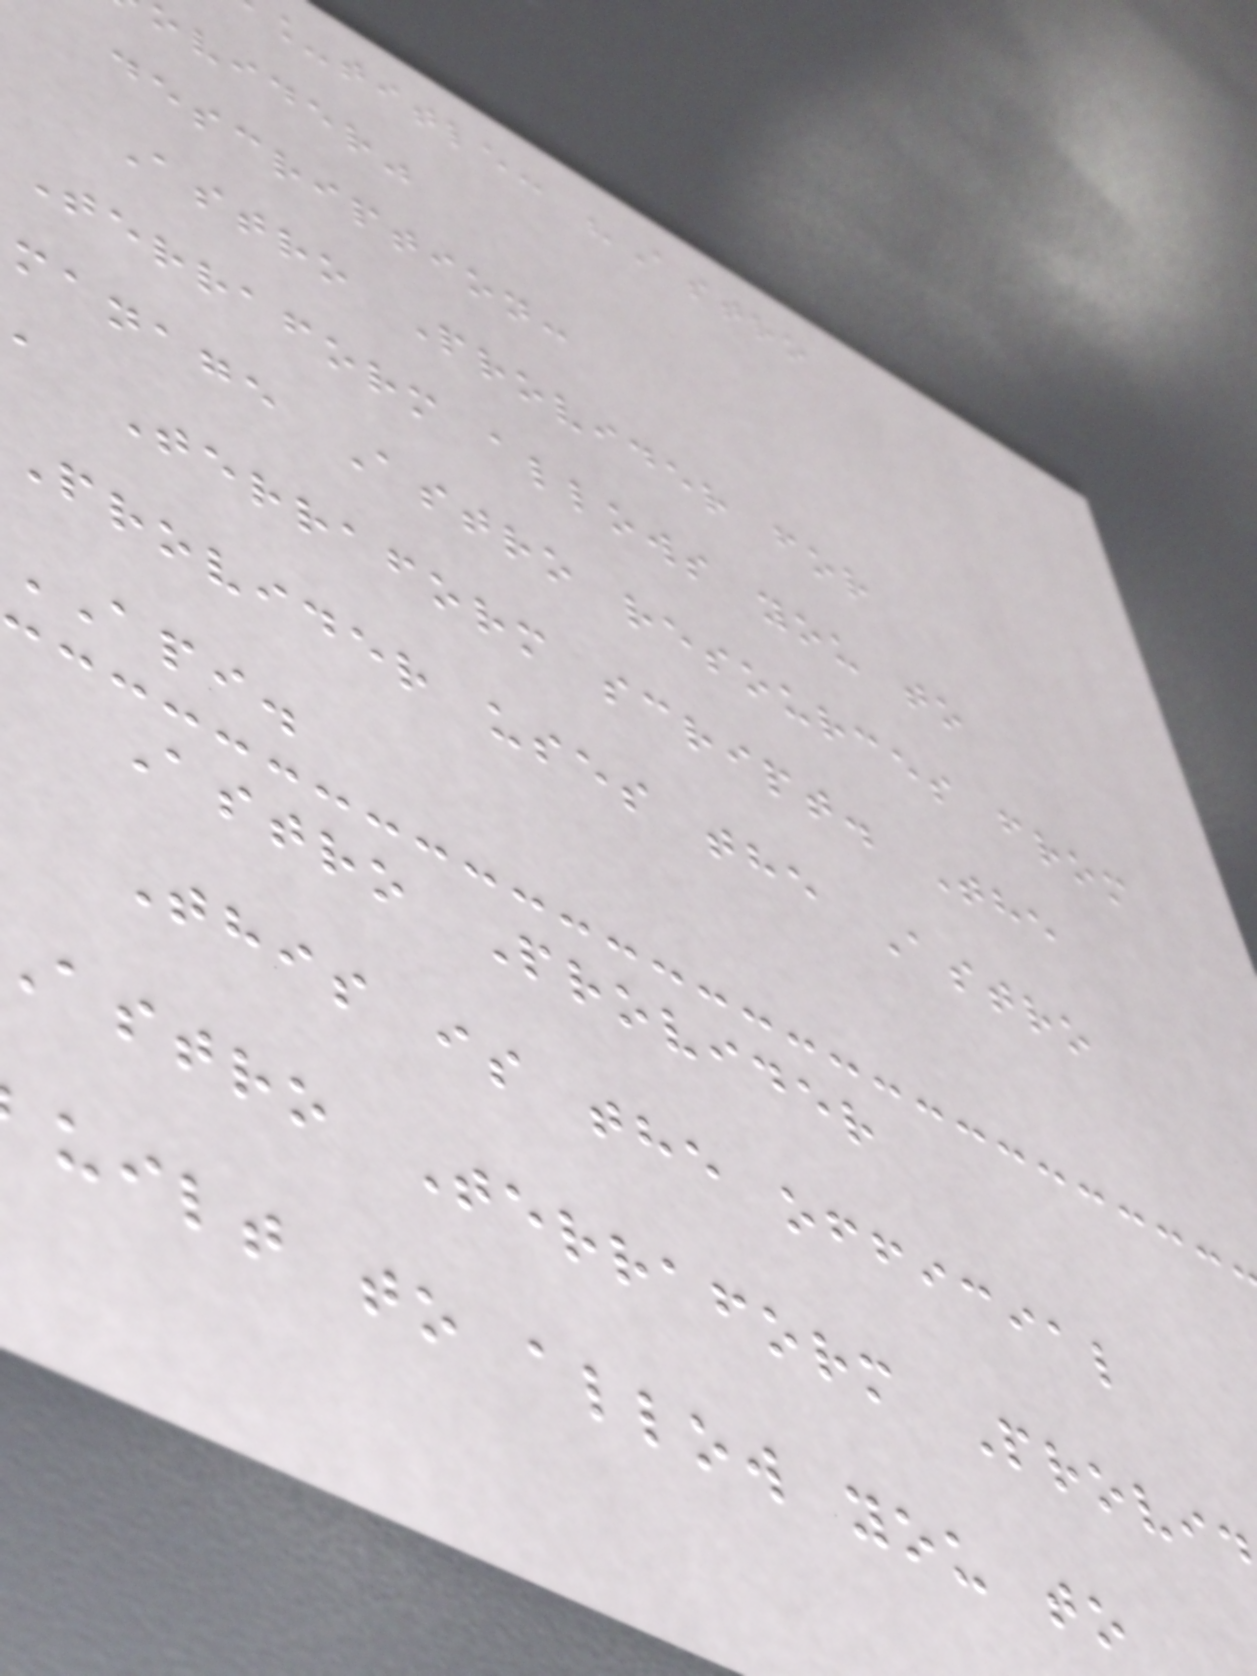_title: "Astro
ovider"
description:
Astro Provider for
Terraform allows you to
manage Astro resources from
a Terraform script. The
Provider uses the Astro
API.
Astro Provider
This is the official
astro Terraform Provi
uilt to allow you to
